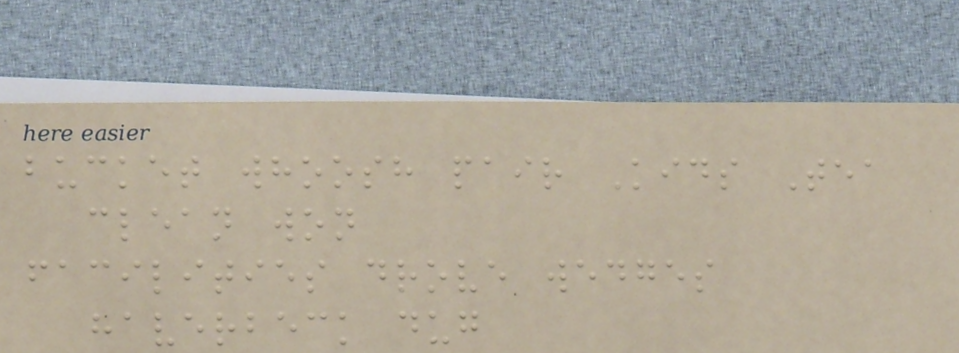bucket whoosh pair Kids Tea
clean won
facilities drove wedges
haverbeck dug
